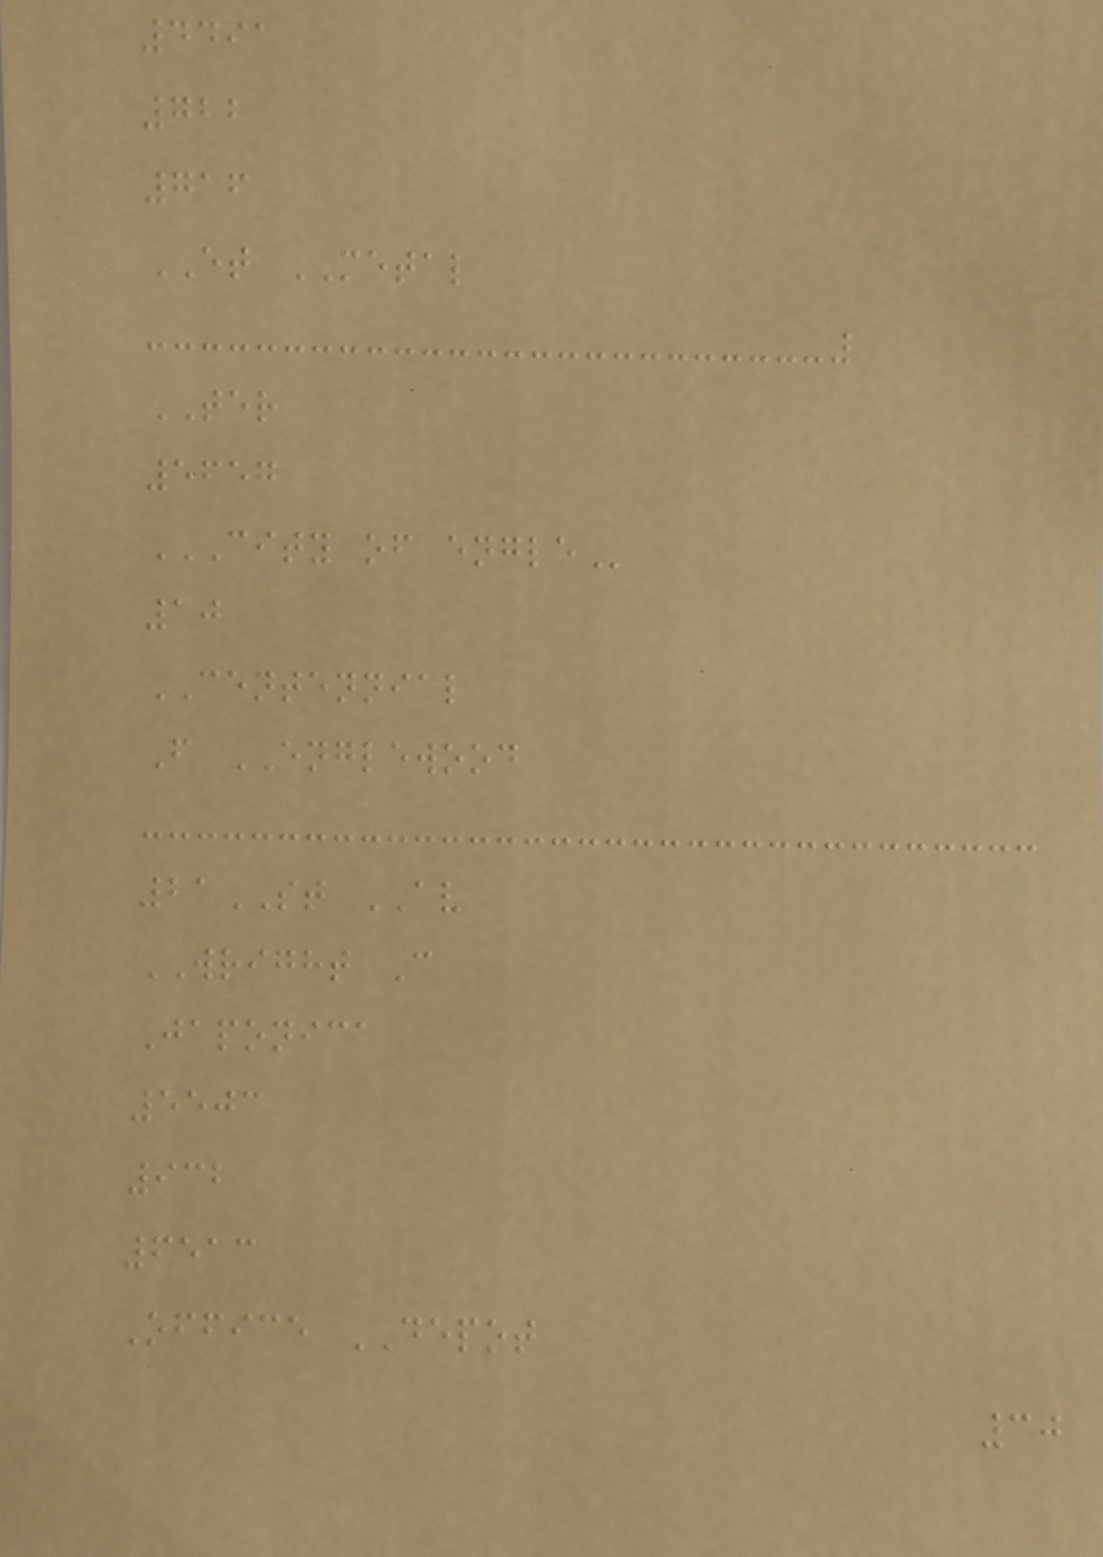4491
722
716
ET METAL
TER
5657
CITY OF ENGLE
10
CENTENNIAL
F ENGLEWOOD
21ST AV
WRIGHT C
Japonica
5503
932
6513
Office DEPOT
30
